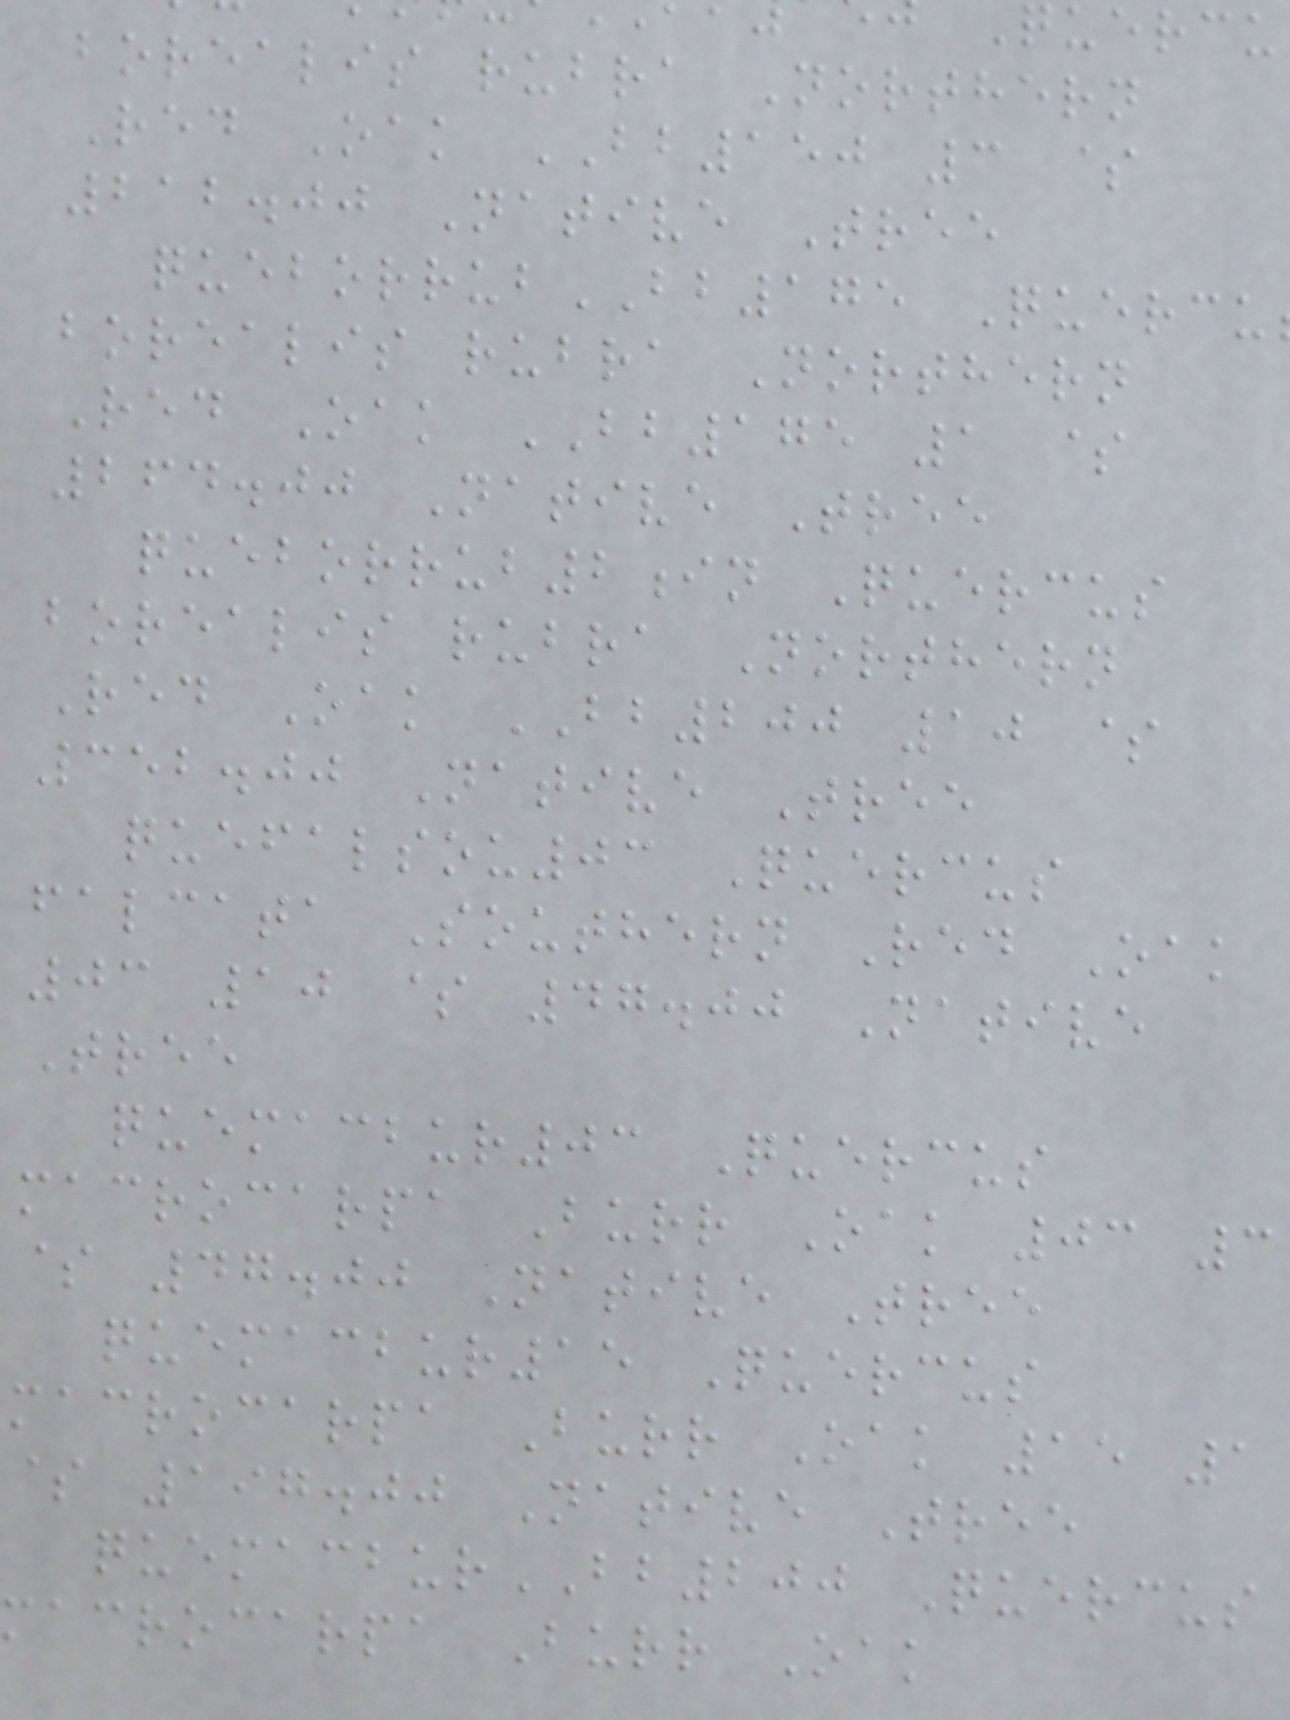borealis rubra Northern
Red Oak BB150 3 $
212.00 Native Tree
queborrubBB175 Quercu
borealis rubra Northern
Red Oak BB175 1 $
264.00 Native Tree
queborrub2in Quercus
borealis rubra Northern
Red Oak BB200 10 $
352.00 Native Tree
quefalsou03 Quercus
falcata Southern Red Oak
03 10 $ 47.00 Native
Tree
quemacbur03 Quercus
macrocarpa Burr Oak 03 3
$ 47.00 Native Tree
quemacbur15 Quercus
macrocarpa Burr Oak 15 1
$ 197.00 Native Tree
quemacburBB200 Quercus
macrocarpa Burr Oak
